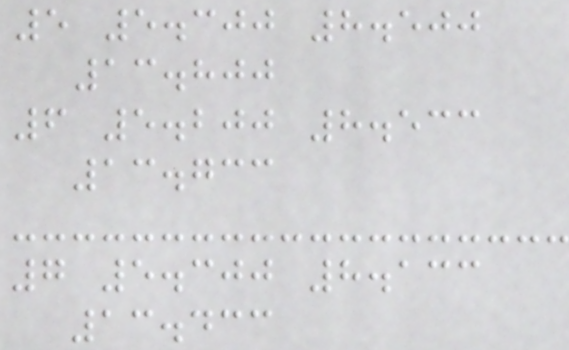5 5.300 8.500
13.800
6 5.200 8.533
13.733
7 5.300 8.133
13.433
